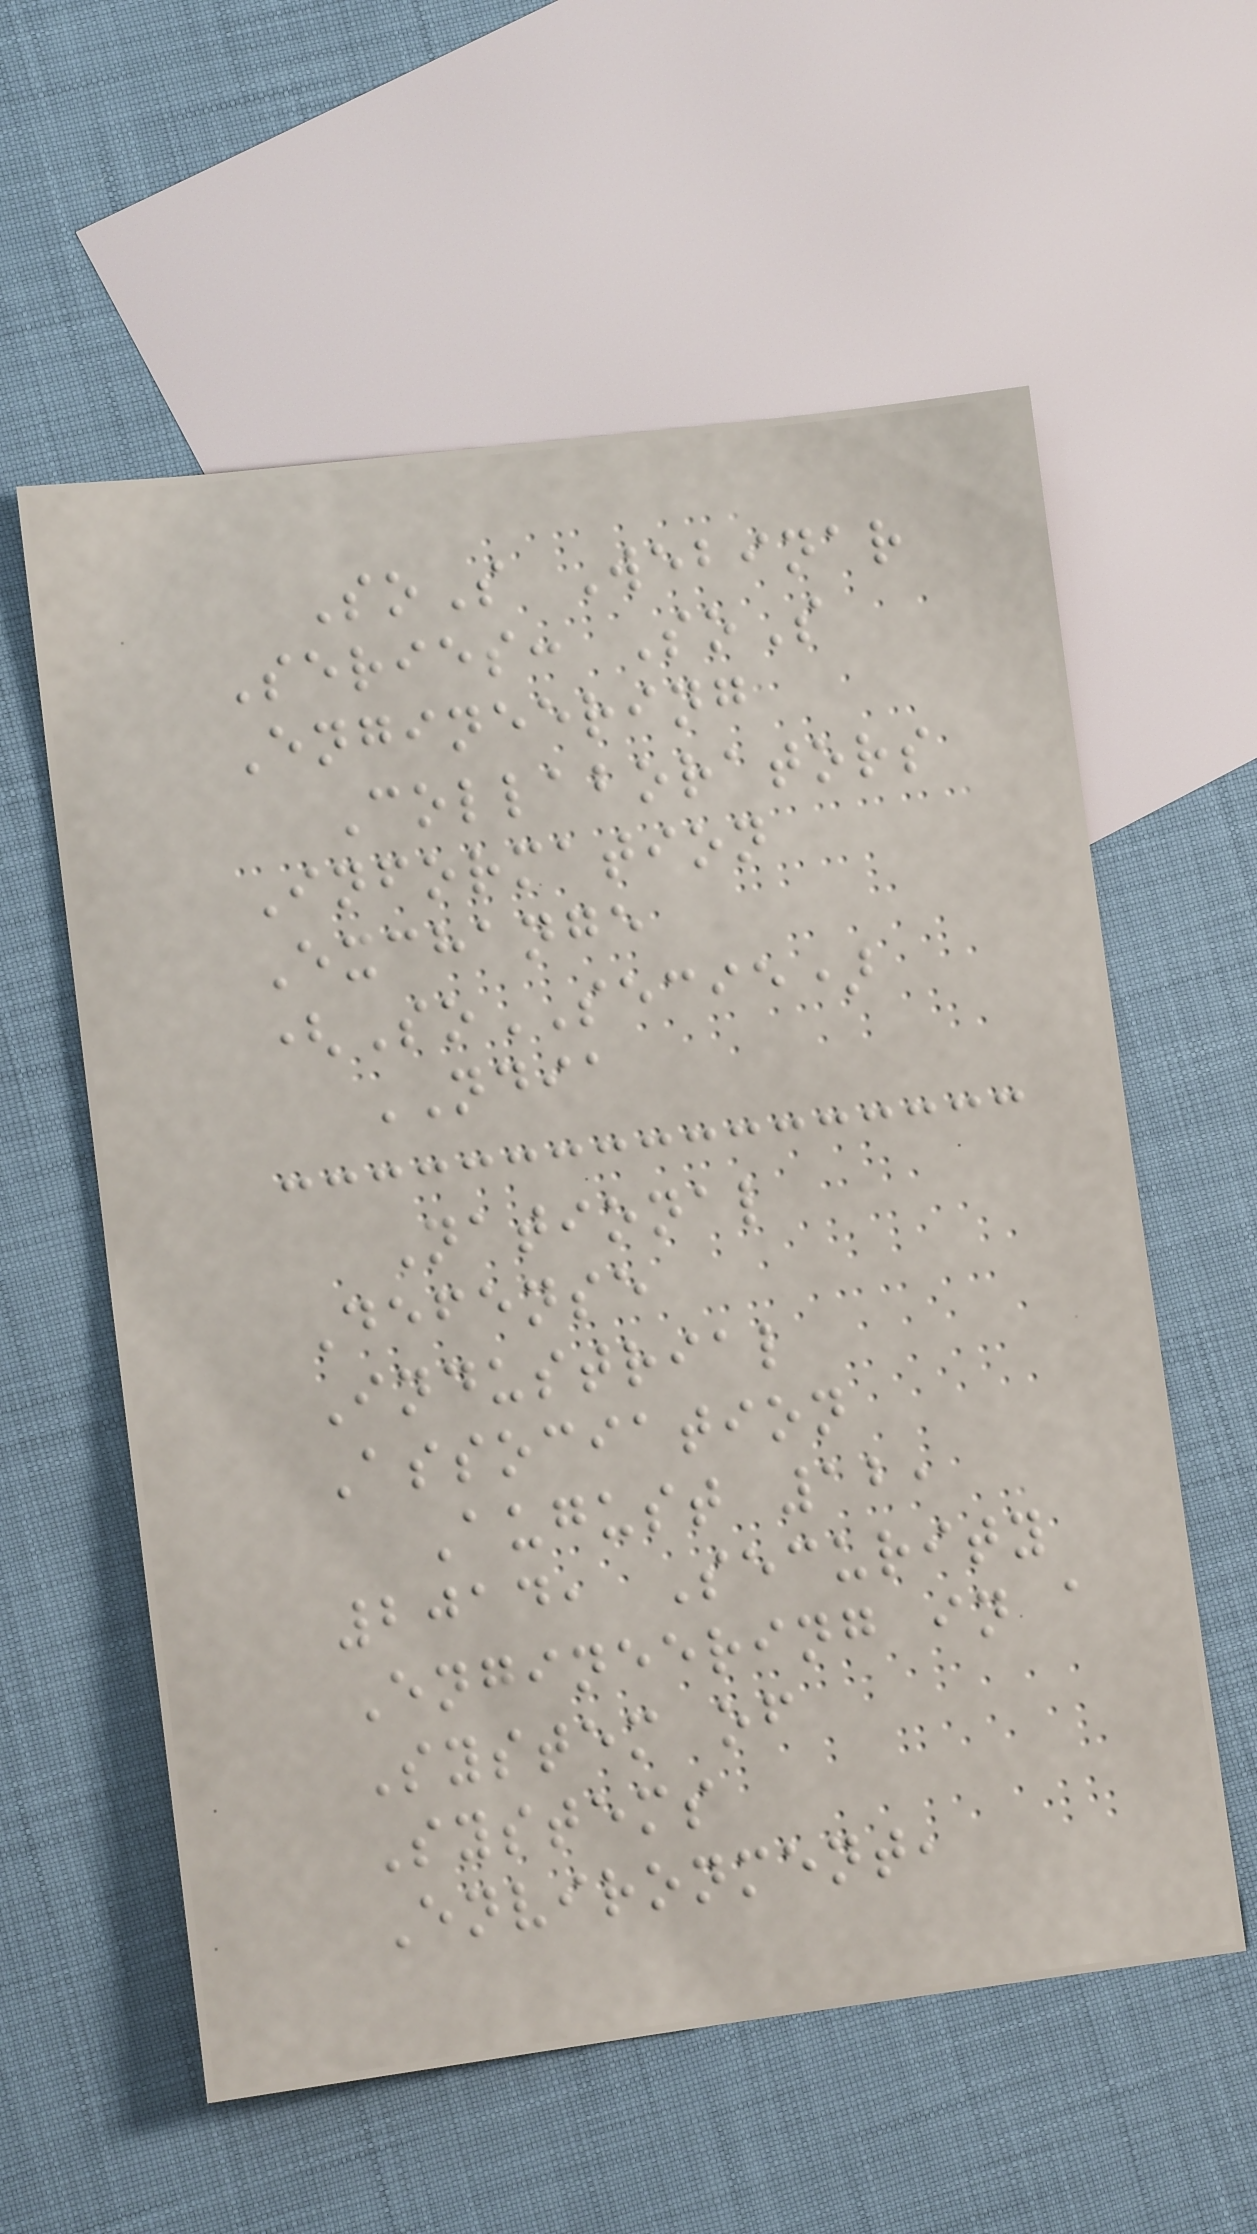SoS Webinar
Series: SoS
Engineering
Collaborators
Information
Exchange
(SoSECIE)
NDIA
National
Defense
Industrial
Association
August 12,
2014, Security
Engineering in a
System of
Systems
Environment,
